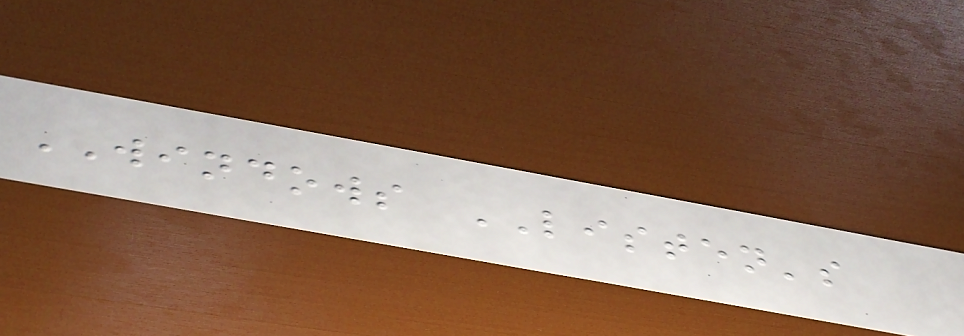WINDOWS LISTEN's
